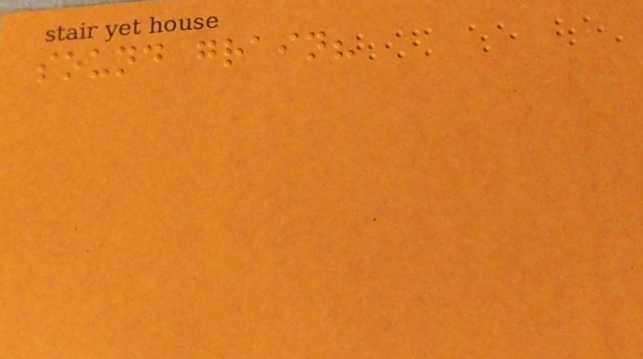sound grain?
